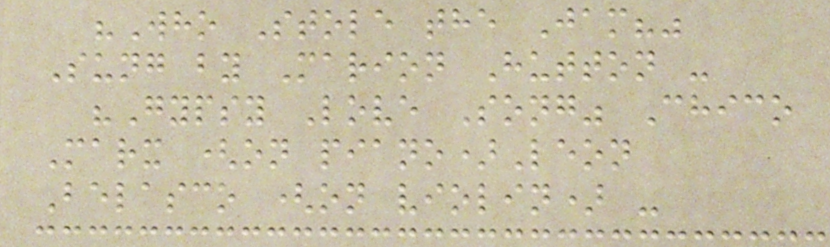"Who Stole the Jam?"
Sung by Marion Hutton -
"Gypsy Love Song" Chico
Marx (on piano)Leon
Belasco (on violin) -
